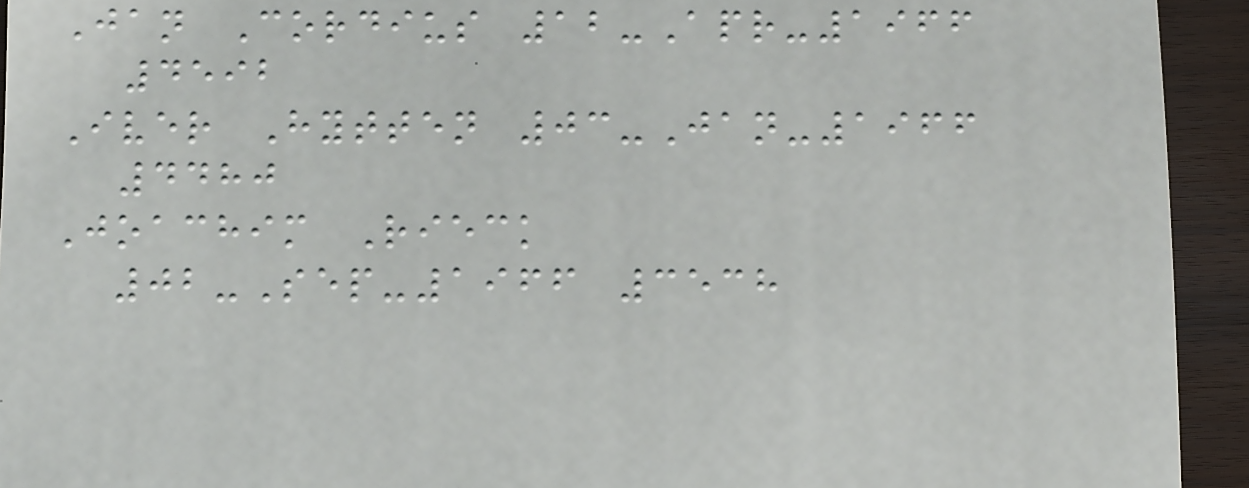Jan Cordius 12-Apr-1966
4592
Iver Hytten 03-Jan-1966
4480
Joachim Rieck
02-Sep-1966 3538
